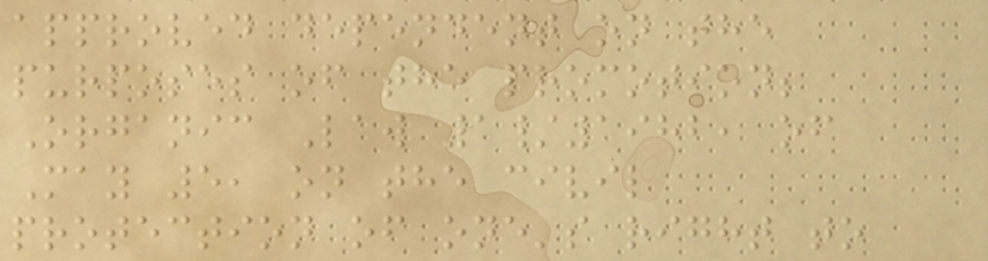approved dependent on the
purposes of the promotion;
Organic Law 1/1982, of
May 5, on the civil
protection of one's right to
